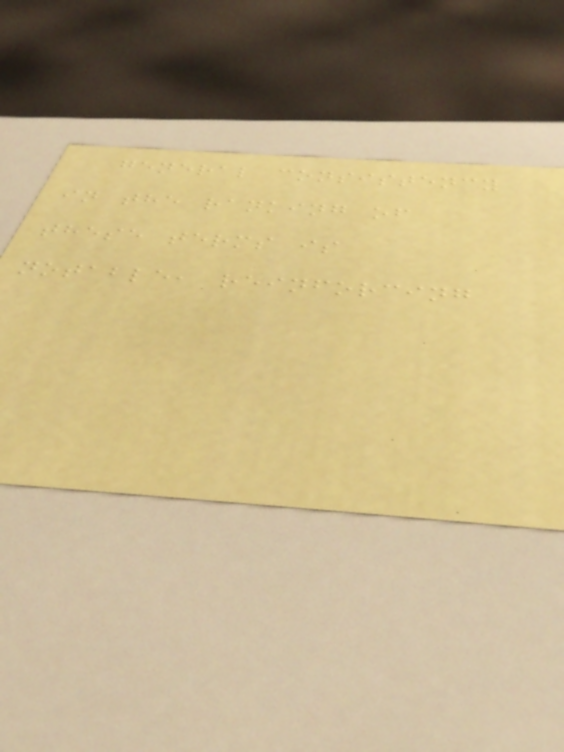general consistency
in the ranking of
these terms is
notable, reinforcing
